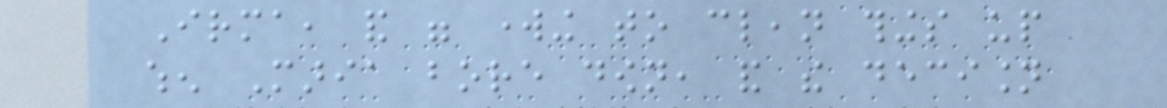Irma, and were working to clean things up
when Maria bore down, and the decision
